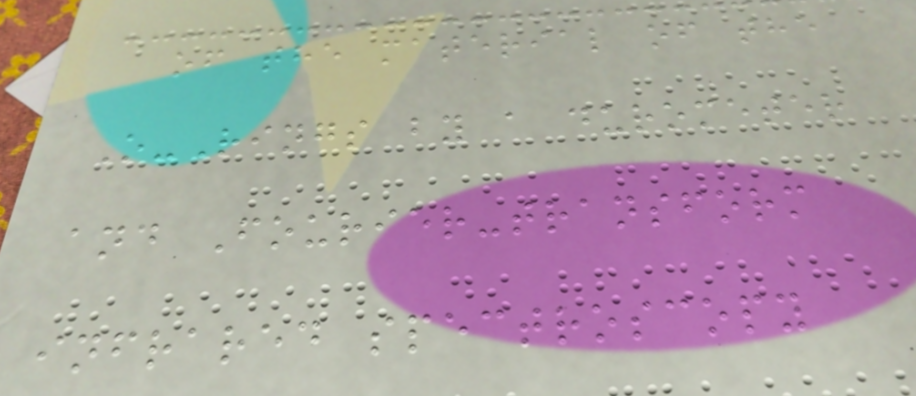of the material of the
O-Rings by a durometer
and Fourier-transform
infrared spectroscopy
